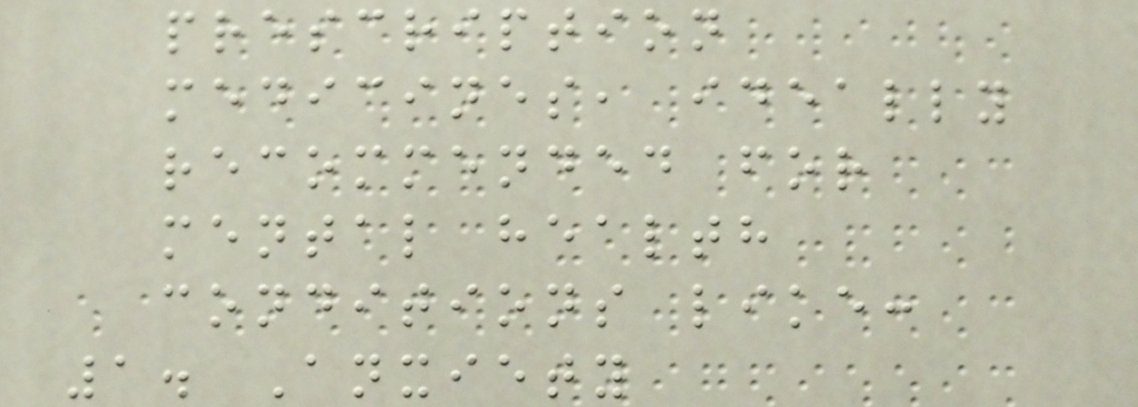prescription
medicines, ideally
recommended for
mental health
conditions like:
1. Anxiety
